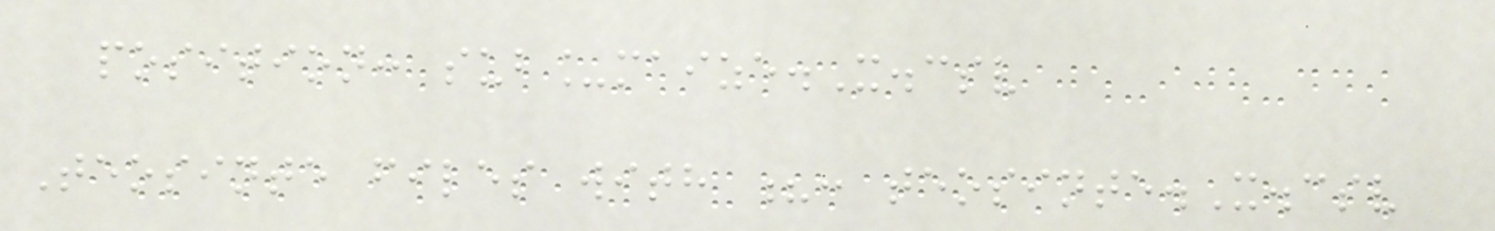position: sub_maize.X.csv
Teosinte files with ?: teosinte.X.csv
